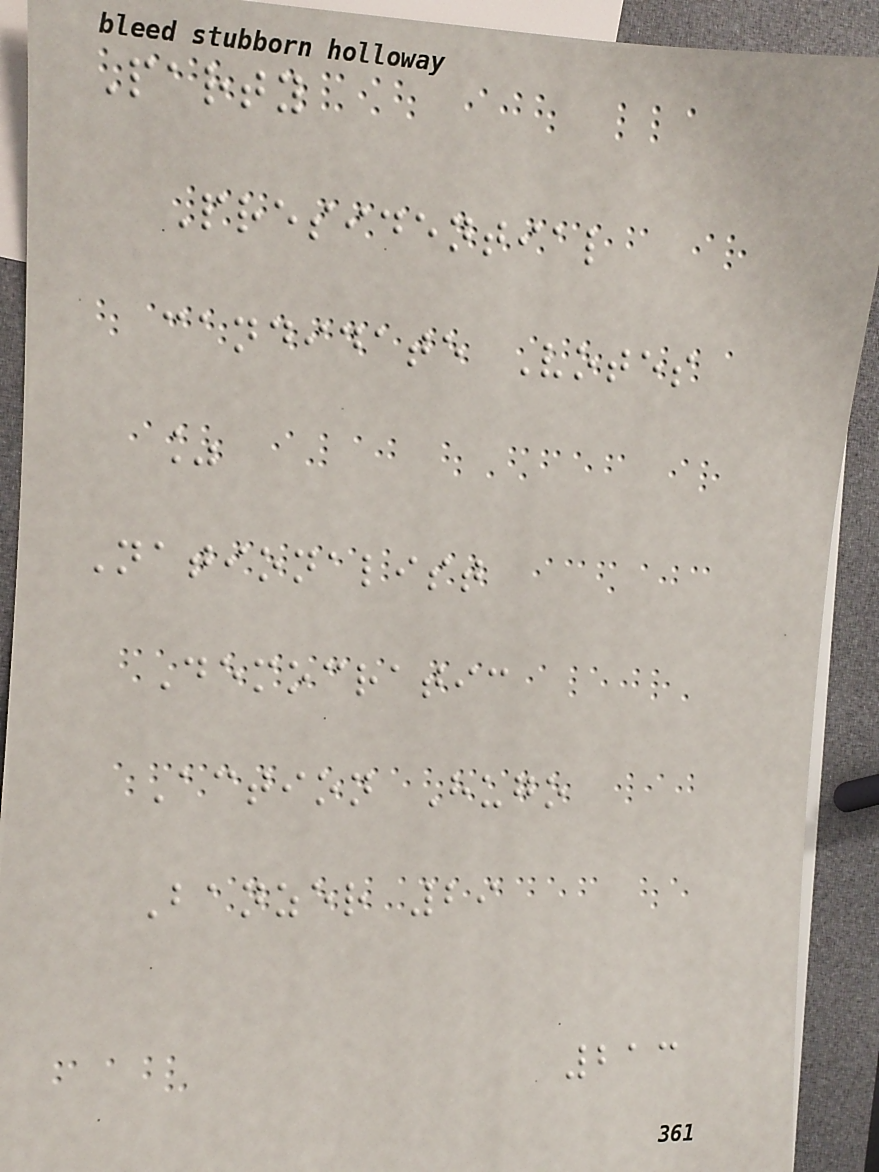Party
Presidential
candidate Votes
%
Nationalist
Democratic
Action Hugo
Banzer 29
213
